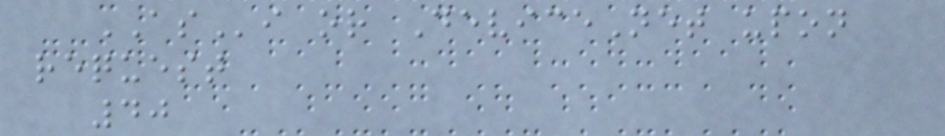ASi or DeviceNet upon
request
40
